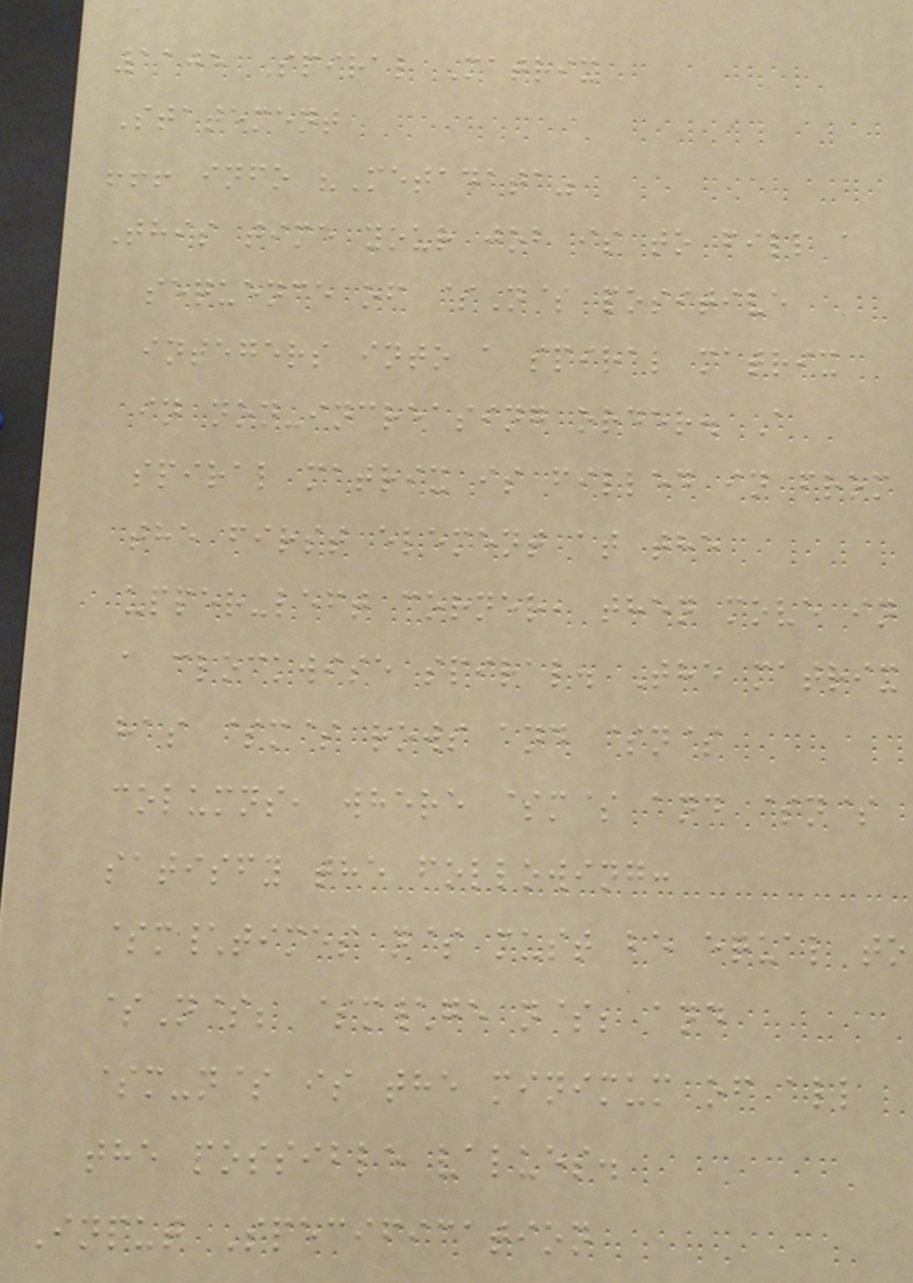1105 Spiral Matrix
Statement
!!! info "Metadata"
This time your job is to fill a
sequence of $N$ positive
integers into a spiral matrix
in non-increasing order. A
spiral matrix is filled in from
the first element at the
upper-left corner, then move in
a clockwise spiral. The matrix
has $m$ rows and $n$
columns, where $m$ and $n$
satisfy the following:
$m\times n$ must be equal to
$N$; $m\ge n$; and
$m-n$ is the minimum of all
the possible values.
Input Specification
